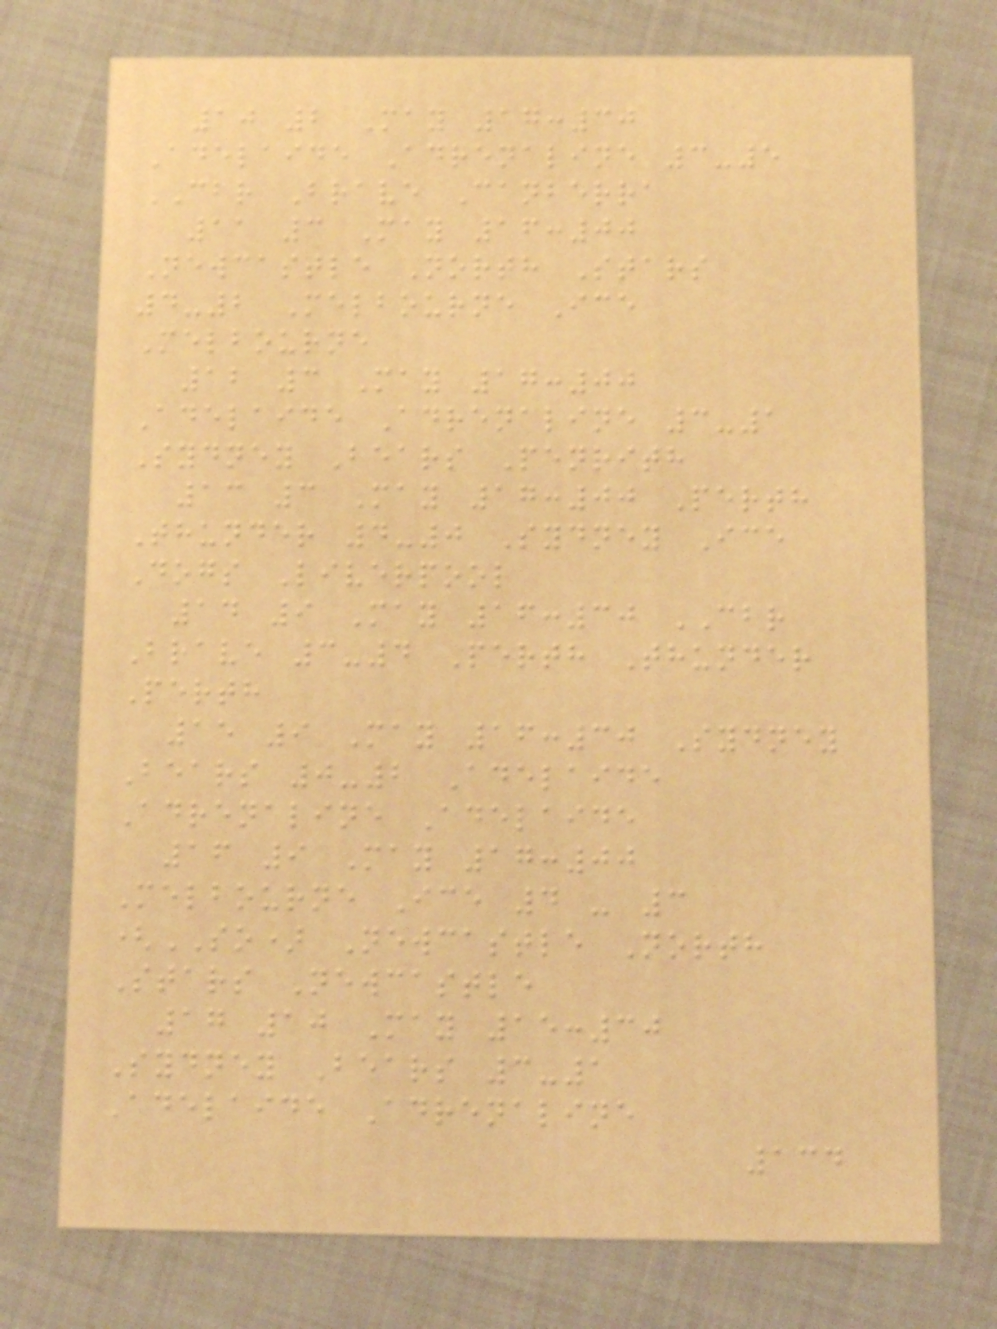10 2 May 17:30
Adelaide Adrenaline 3-5
CBR Brave Canberra
11 3 May 16:00
Newcastle North Stars
4-2 Melbourne Ice
Melbourne
12 3 May 17:00
Adelaide Adrenaline 3-1
Sydney Bears Penrith
13 3 May 17:00 Perth
Thunder 4-0 Sydney Ice
Dogs Liverpool
14 9 May 16:30 CBR
Brave 3-4 Perth Thunder
Perth
15 9 May 16:30 Sydney
Bears 0-2 Adelaide
Adrenaline Adelaide
16 9 May 17:00
Melbourne Ice 4 - 3
(SO) Newcastle North
Stars Newcastle
17 10 May 15:30
Sydney Bears 3-1
Adelaide Adrenaline
134
